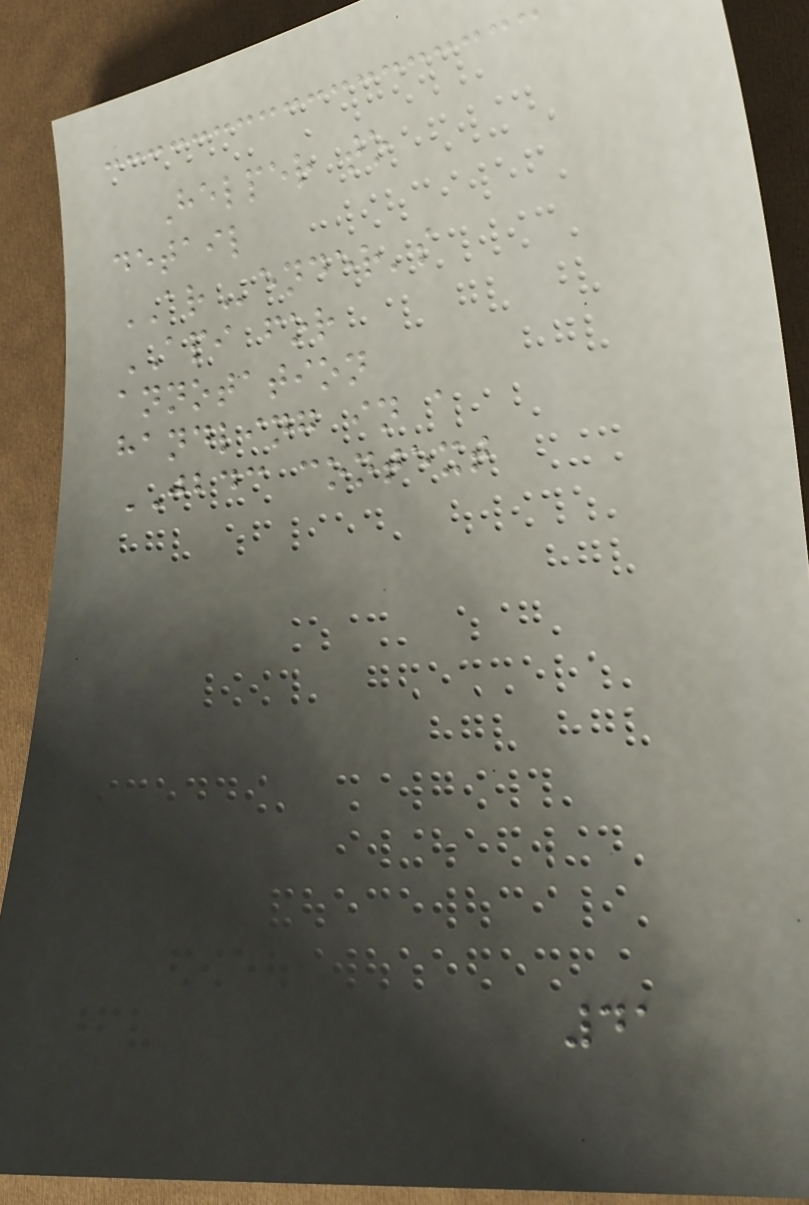Helper to
detail
ARender's
API for
annotation
handling in a
JBDC context
41
